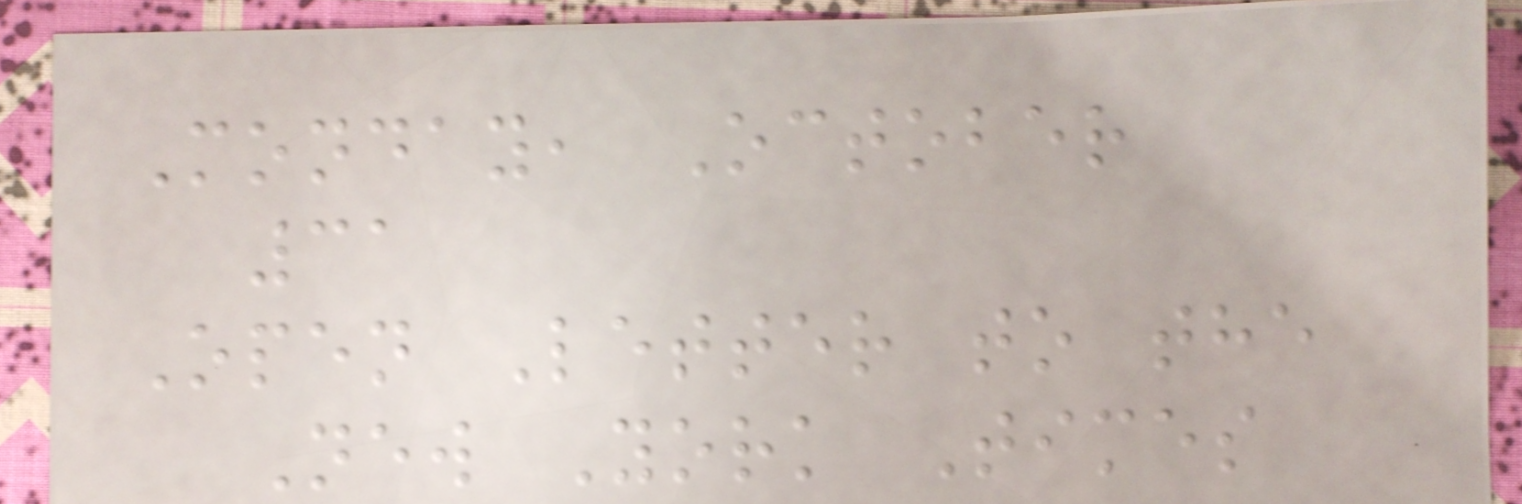Monday, October
31
Open Letter to the
New York Times
